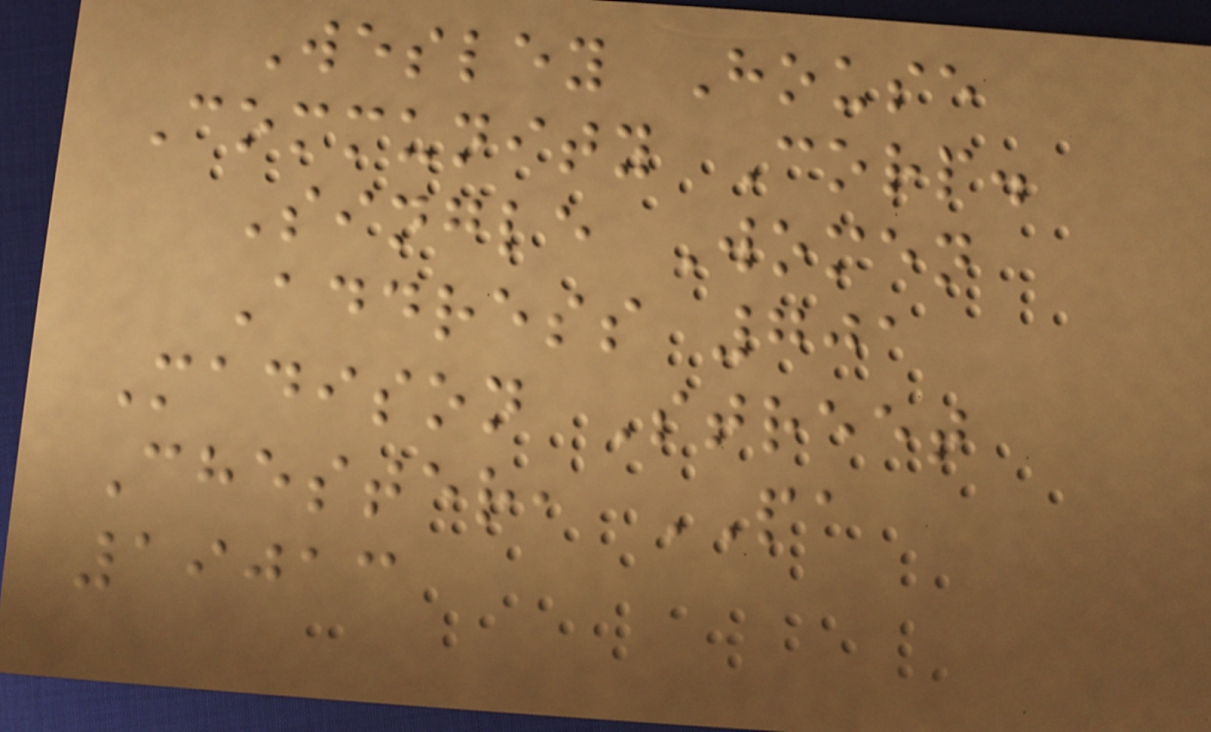Wesley House
Community Corp.
Single Women
Address 701
Madison Street
Chester, PA
19013
